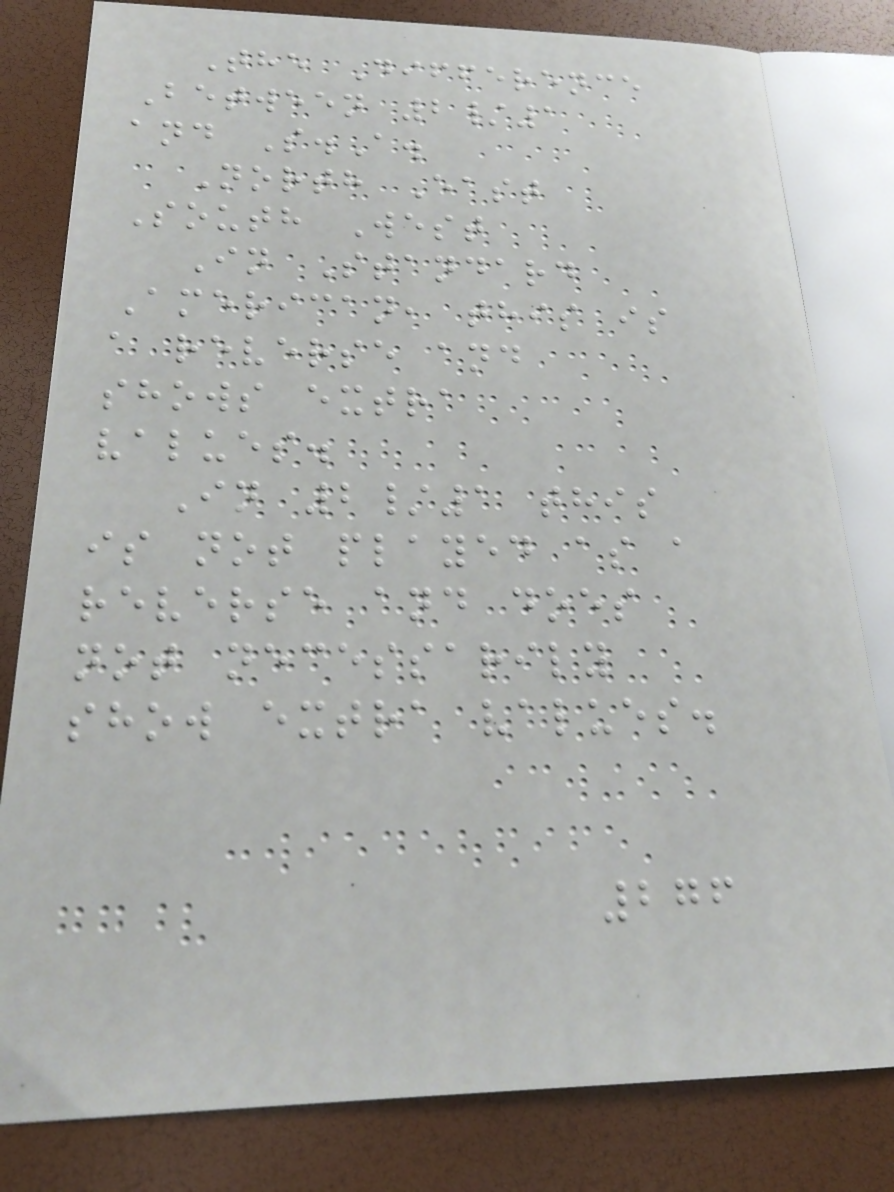The Difference
Between 2/1
and S.A.
North East
South West
In Standard
American, this is
a reverse and
shows extra
values.
In 2/1 this
is not played as a
reverse and does
not necessarily
show extra values.
276
